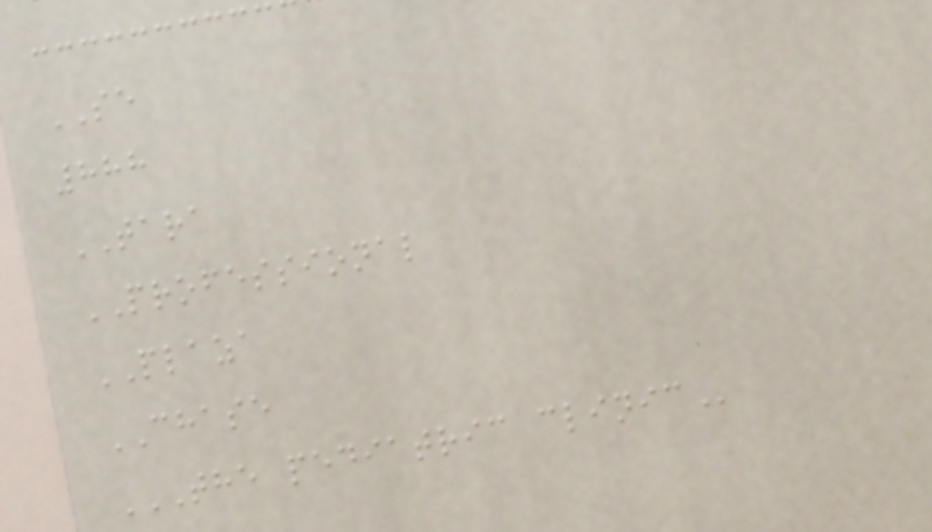SE
888
TARA
PROFESSIONAL
PLAZA
CHASE
THE PEDIATRIC CLINIC
